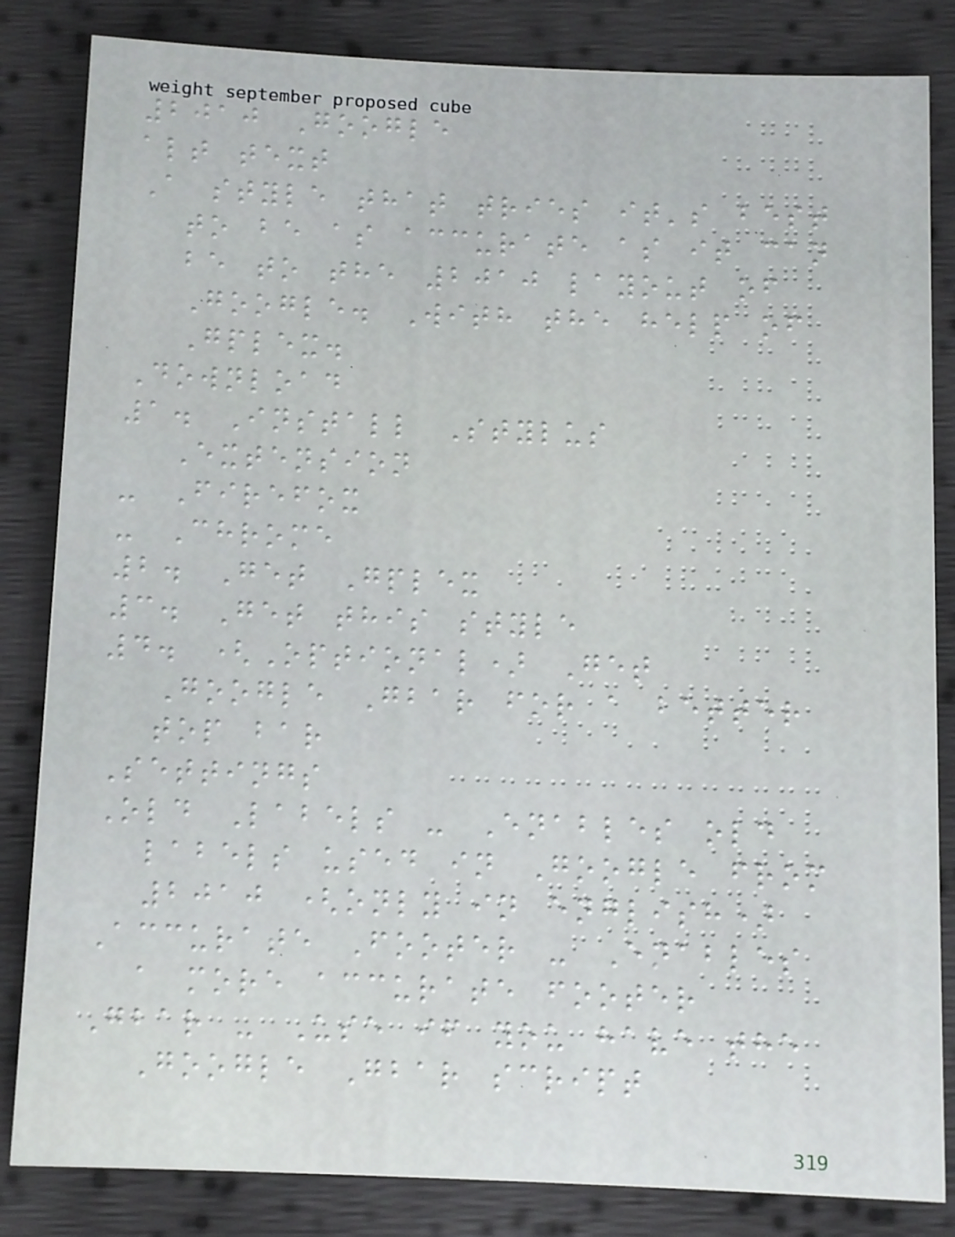2010 Google
alt text
A style that tries it's best
to be as accurate as it can
be to the 2010 layout of
Google. With the help of
Gplex.
Download
1. Install Stylus
Extension
- Firefox
- Chrome
2. Get Gplex
3. Get this style
4. (Optional) Get
Google Gbar for a better
top bar
Settings
Old Labels - Enables old
labels used in Google from
2010 (only in english)
Accurate Footer - Enables
a more accurate footer
Gbar - Use if you have the
Google Gbar script
